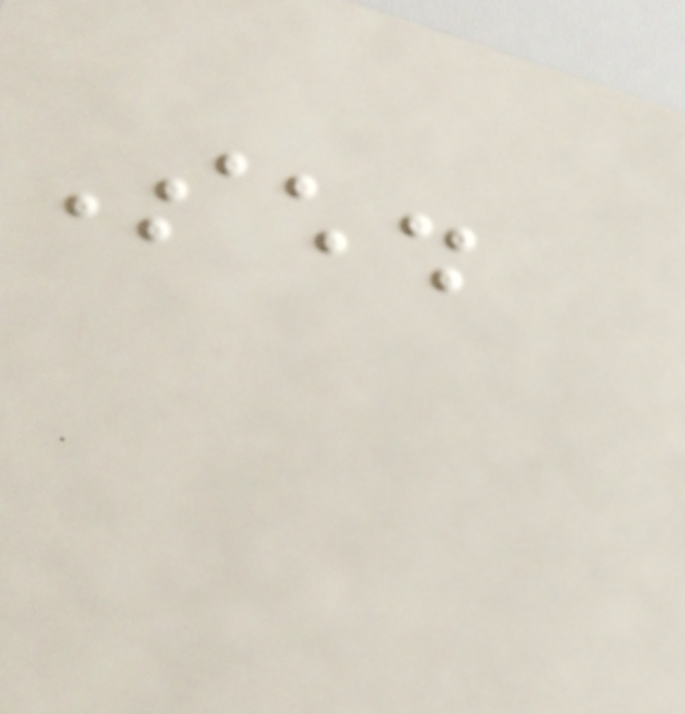Sed
